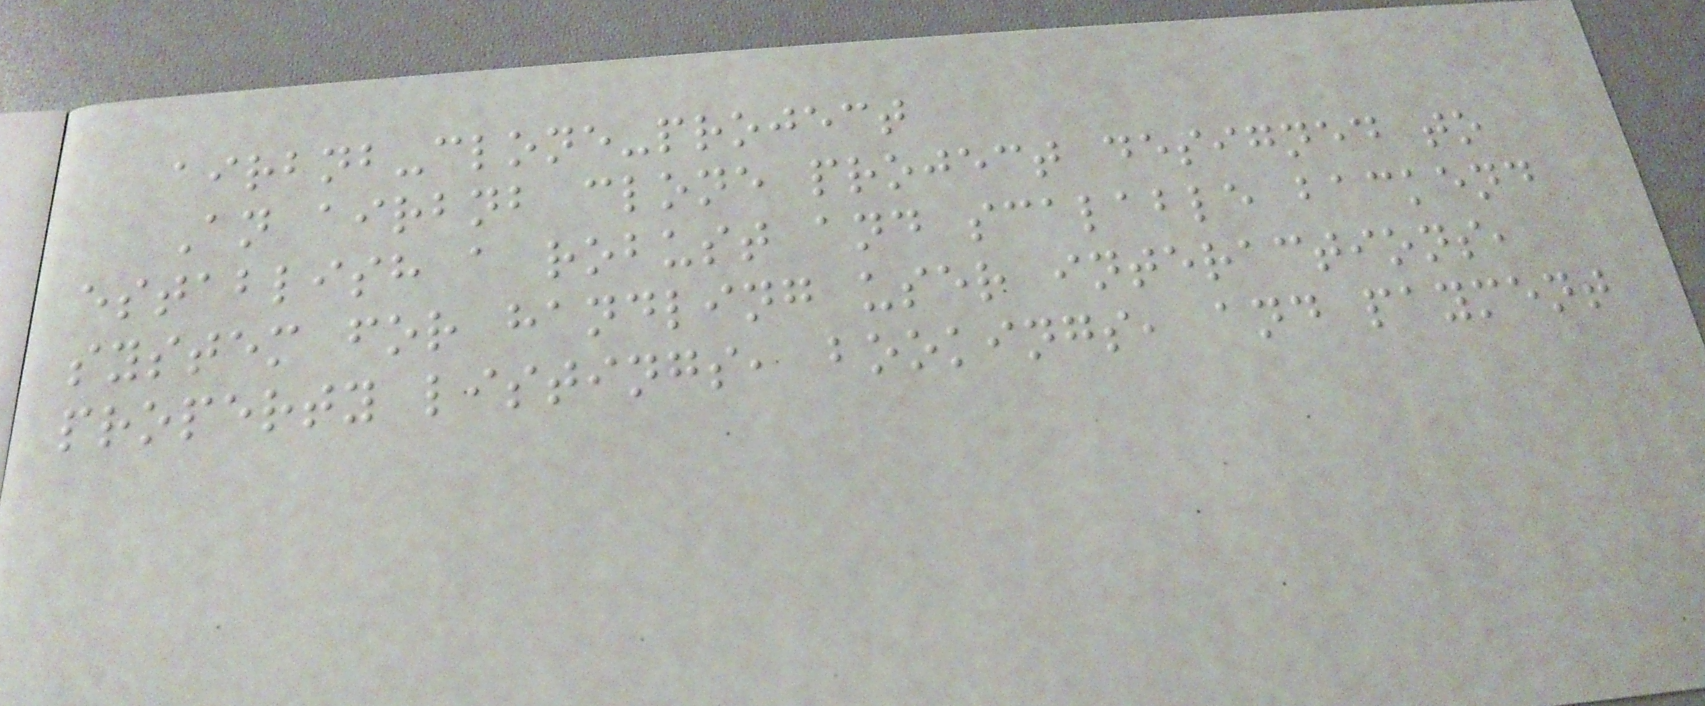airbnb-clone-project
An airbnb clone project designed to
establish a robust and scalable backend
system for handling user interactions,
property listings, bookings, and payment
